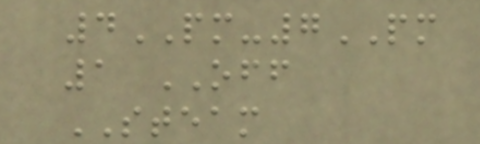4PM-7PM
1 OFF
STEAM
